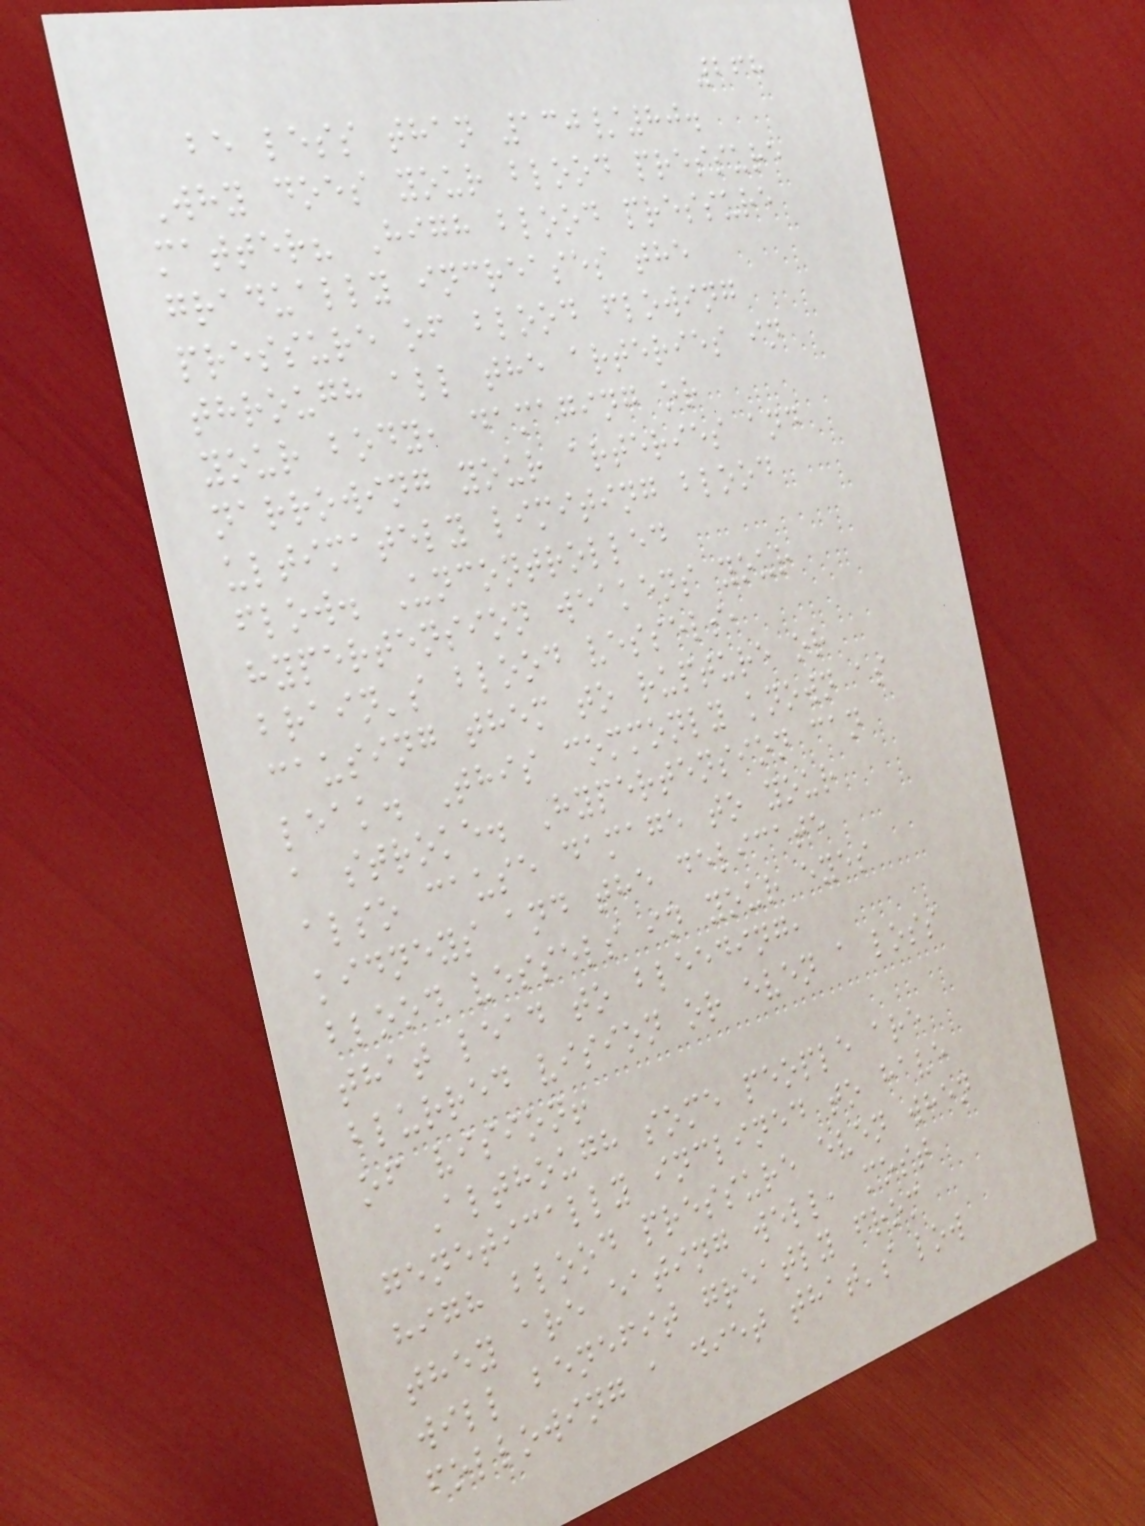268
be less than 130/80.
Why does your blood pressure
matter? High blood pressure
gradually increases the
pressure of blood flowing
through all the arteries in
your body, damaging or
narrowing your arteries and
ultimately limiting blood
flow. Uncontrolled
hypertension weakens your
brain's blood vessels,
causing them to rupture or
leak. This commonly known as
a stroke. Hypertension can
also cause damage to your
kidneys and the delicate
blood vessels in your eyes
that lead to bleeding,
blurred vision or even a loss
of vision!
Although some people are
genetically inclined to have
high blood pressure even when
they are eating well, most
will benefit greatly from
following a diet that's low
